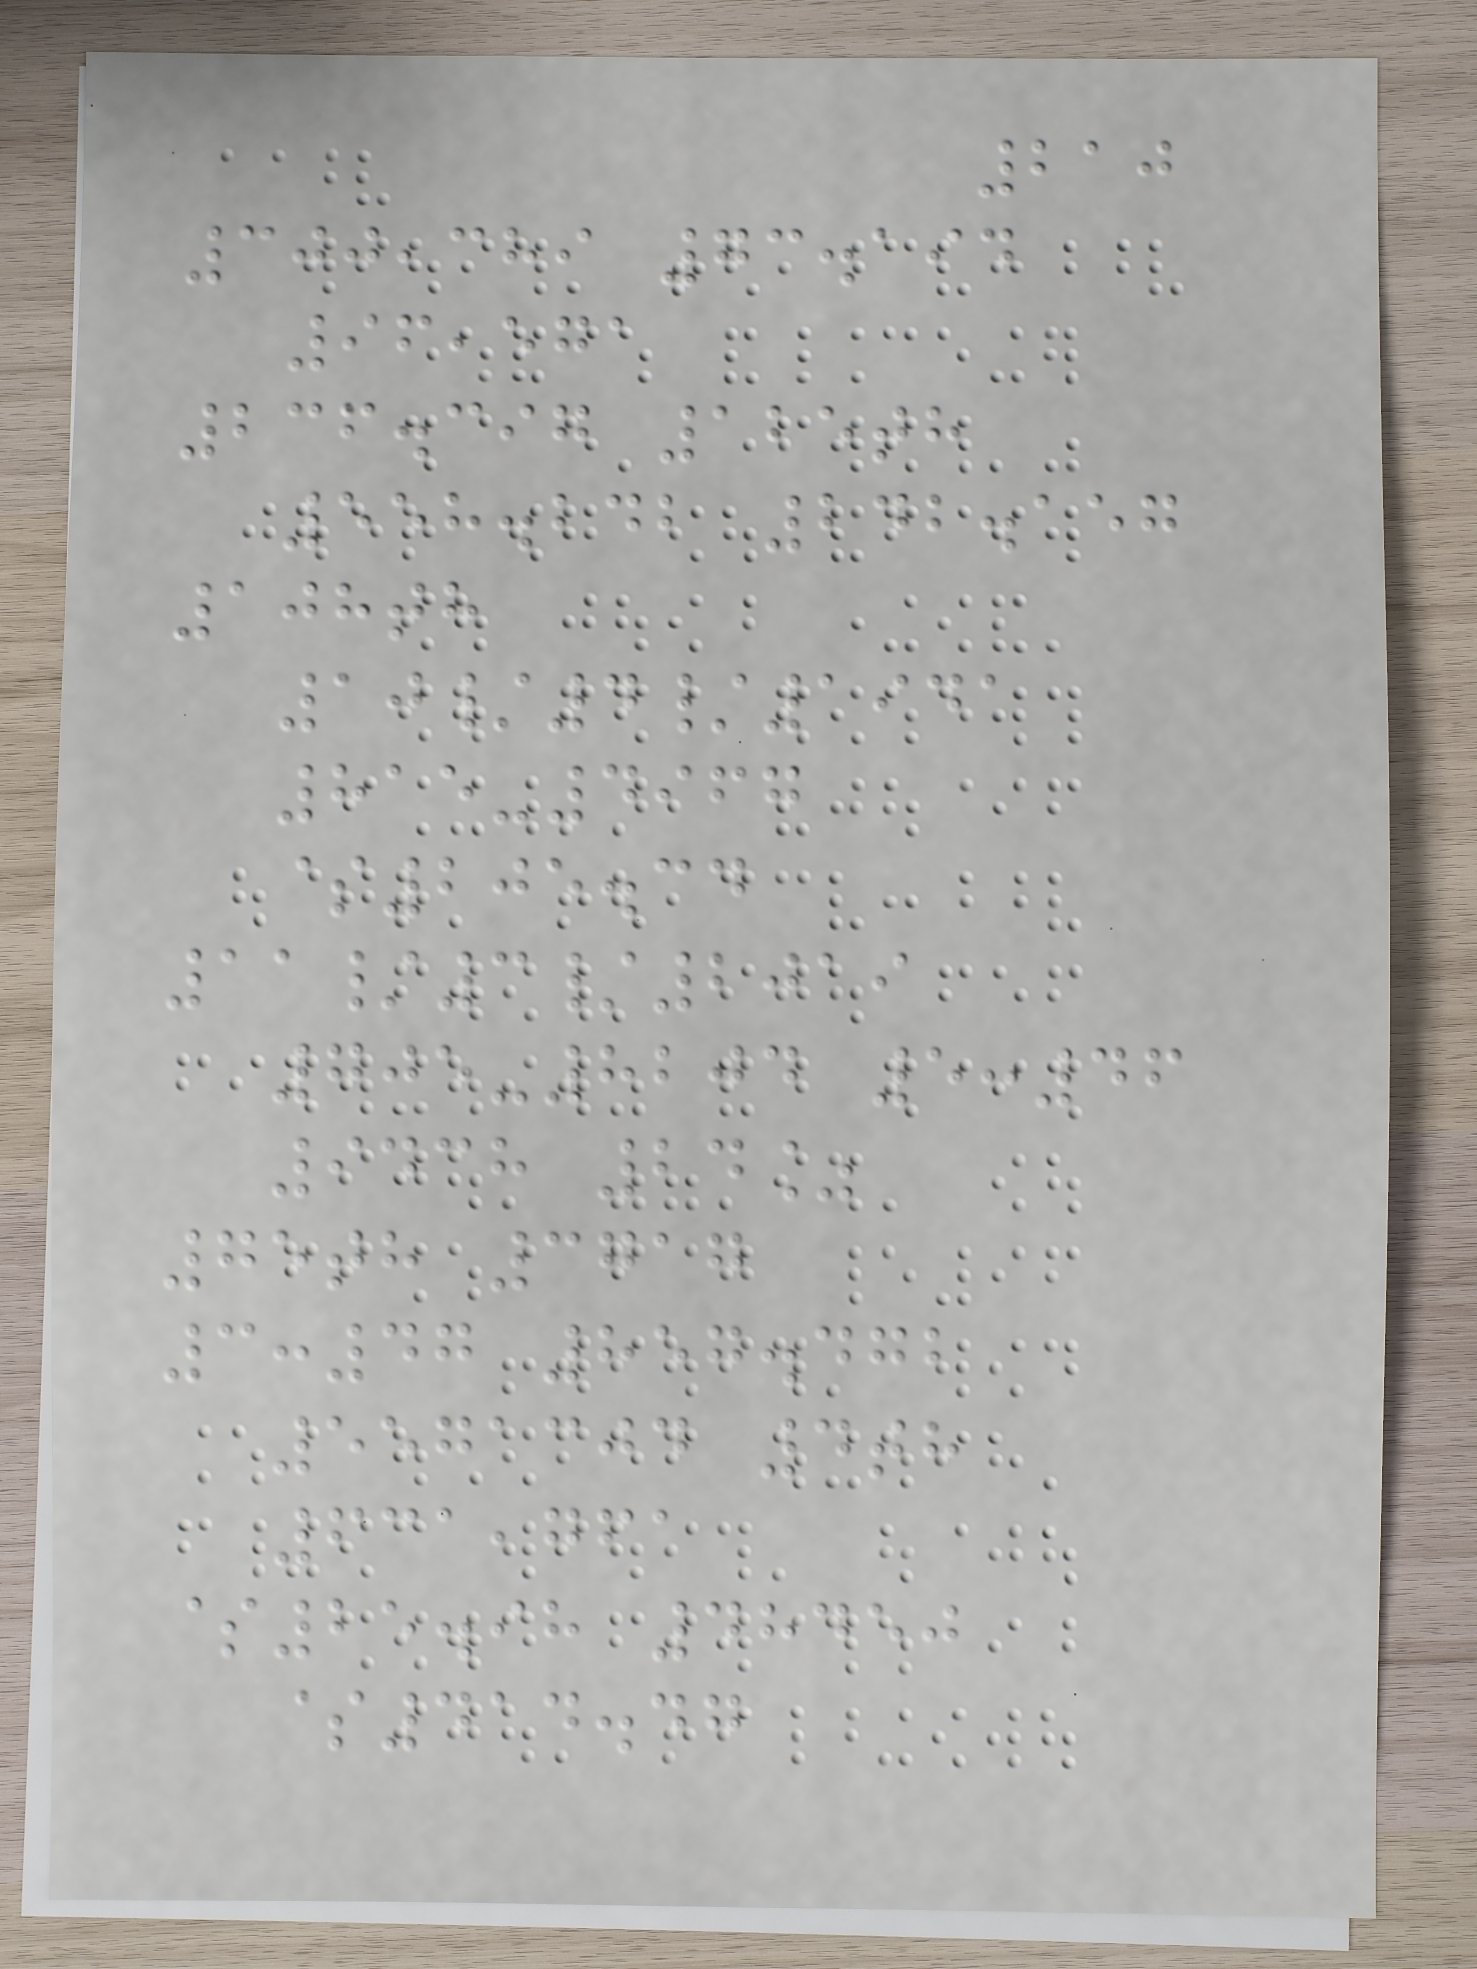210
300,389 73.194
96,571
236.397 125th
558.242 242.157
108th
10/4/1941
815-4967
$205.34
11/3/2019
705-8204 5:46
9438 24%
75th 3717
3:47 857.472
5571304 4th
631,761
$25.98 48450
$414.47
